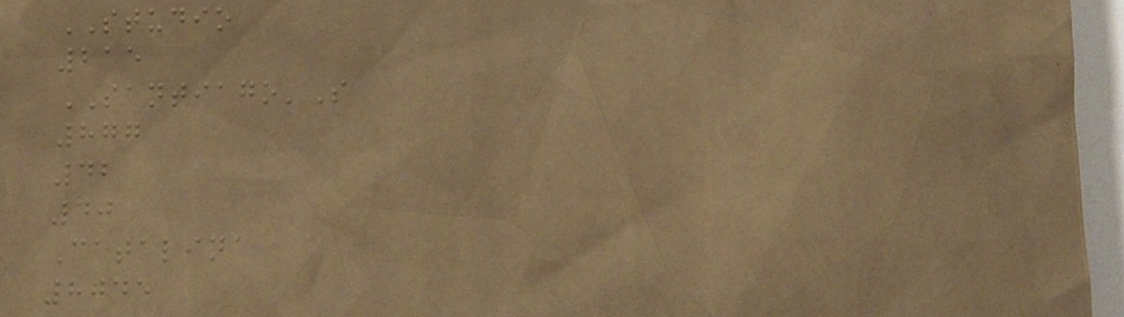STUDIO
215
SANTIAGO'S
877
42
40
Catalina
8045
